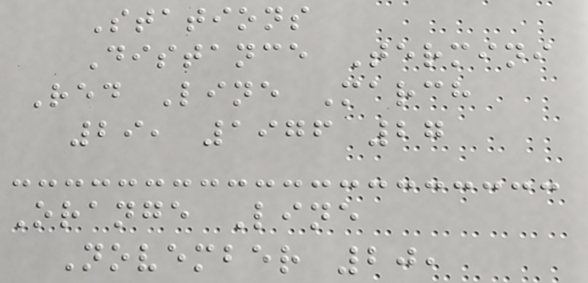Stations
Distance Termini
Red Line March
29, 1976 27
Orange Line
November 20,
